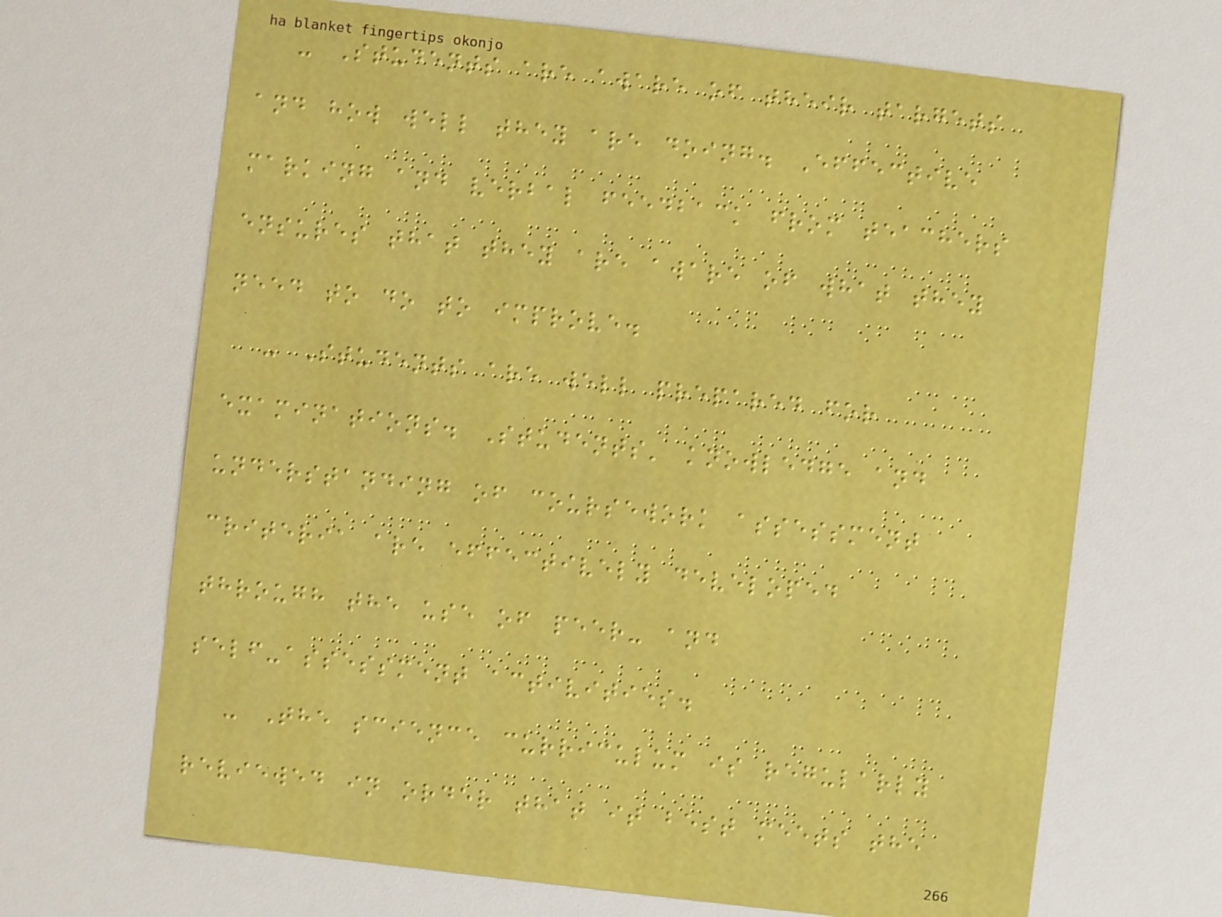- Students are aware of their targets
and how well they are doing. Effective
marking and verbal feedback from teachers
ensures that they are aware of what they
need to do to improve.
- Students are well prepared for
examinations. Students' knowledge and
understanding of coursework assessment
criteria are effectively developed
through the use of peer- and
self-assessment activities.
- The science curriculum is regularly
reviewed in order that it best meets the
